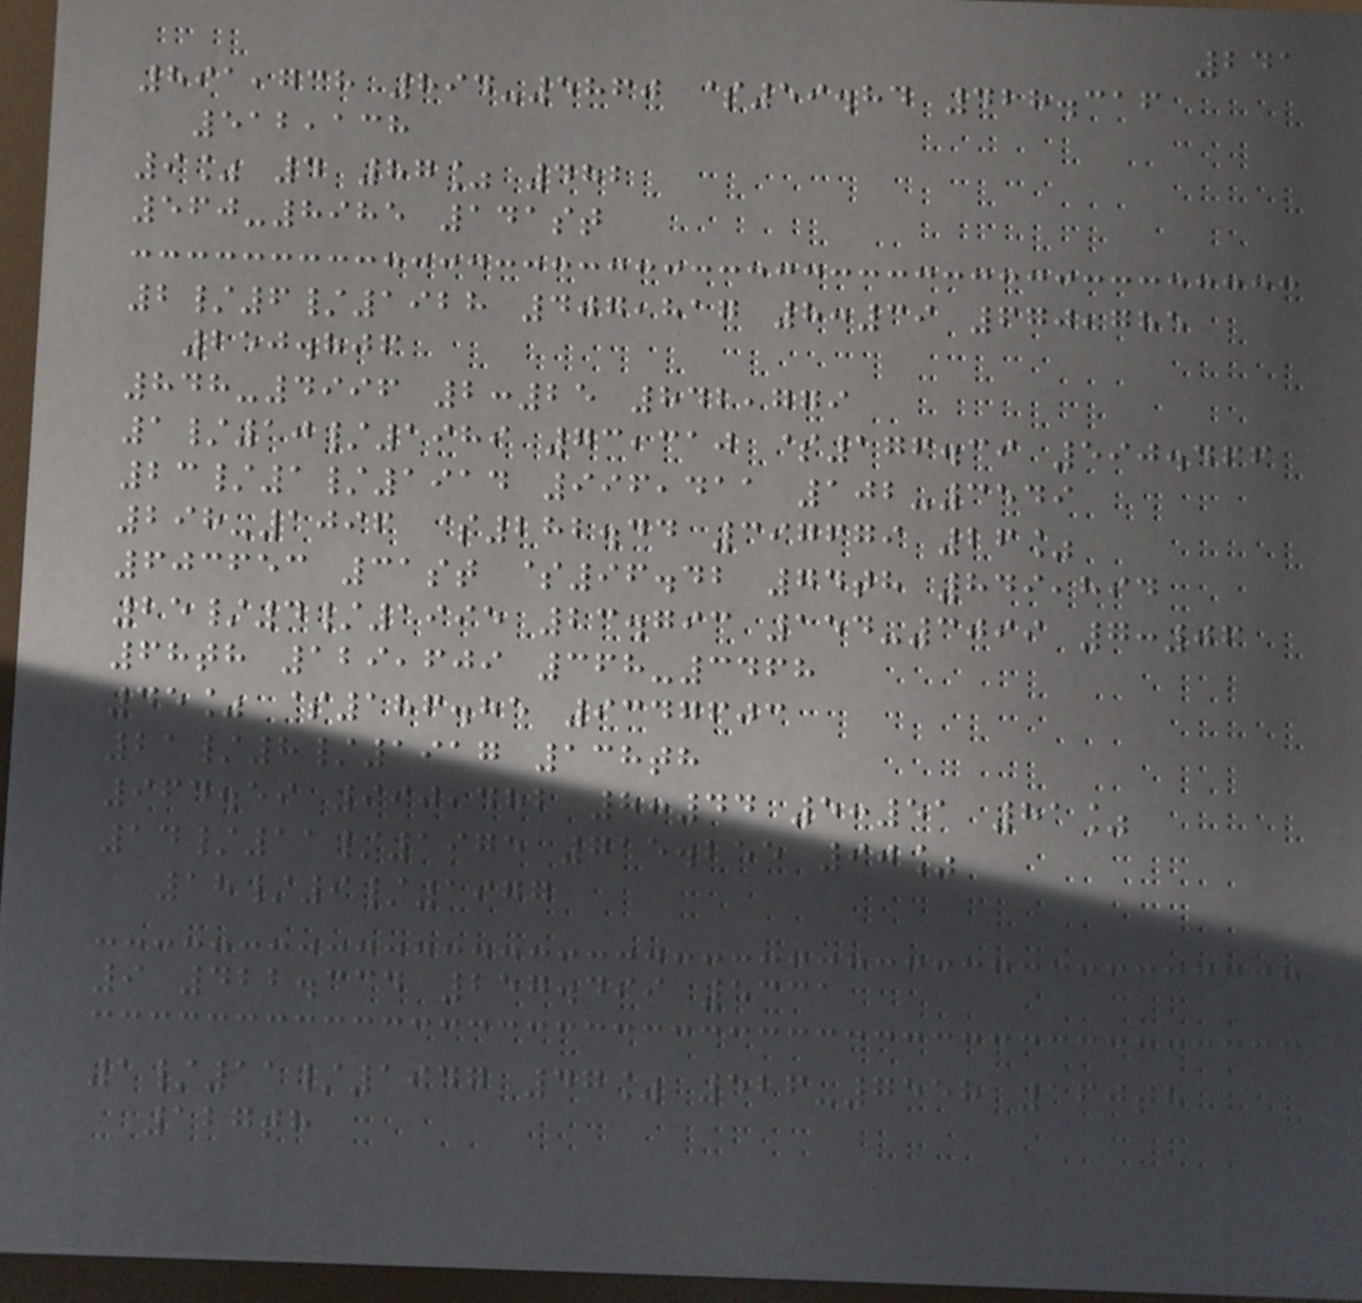241
891,738 894-5860 $59.84 428.316
512,138
9% 4 87% 482
560-8985 141st
2/6/1928 407,817 8:39 670,785
250.806
848-4996 2:25 842,779
1/10/1989 73,310 $176.39 590.466
23/1/1914 996,411 102-3549
298-1096 $282.44 397679 26%
603653 31st $96.42 74th 849,894
25/4/1995 23.793 154-3099 7:06
68th 129,609 368-3468
45% $186.85 9347603
21/8/1917 138th
964.59 990,482 8:44 5:51 81%
14/11/1975 715.255 90%
18/9/1977
9 422.334 257.499 5331
1/11/1947 47% 526-7558 160th
127th
